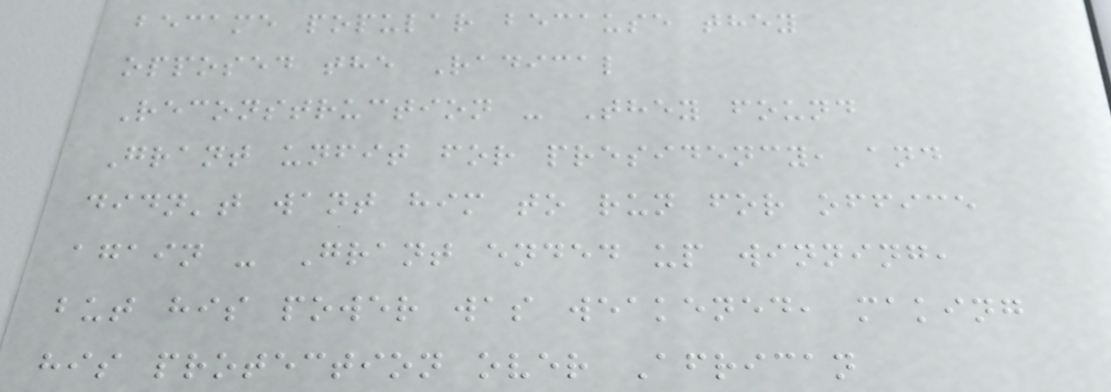became popular because they
opposed the Radical
Reconstruction - They found
Grant unfit for presidency, and
didn't want him to run for office
again - Grant ended up winning,
but his power was weakened, making
his protection over African
